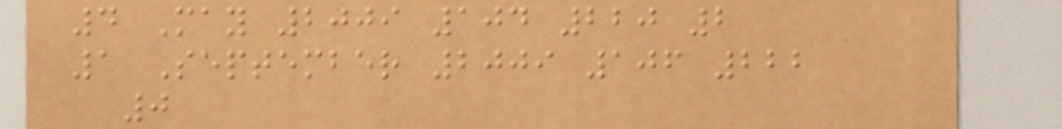4 May 2009 104 220 2
1 September 2009 106 222
0
